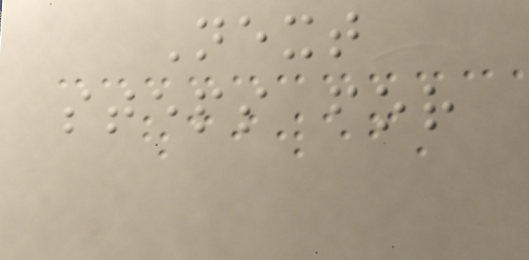Next
steps for
